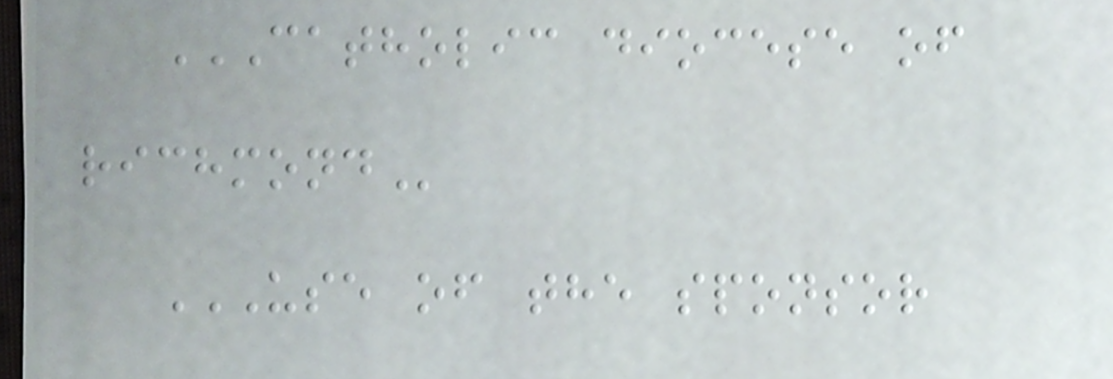CATHOLIC DIOCESE OF
RICHMOND
USE OF THE SPONSOR
